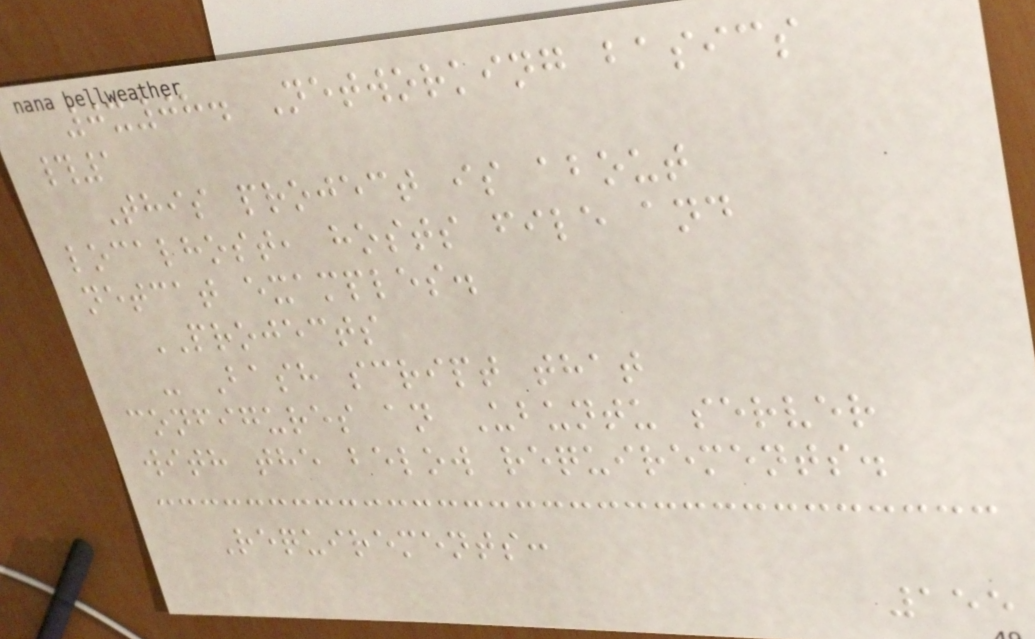0x08. Networking basics
#1
This project is about
localhost, hosts file and
netcat examples.
PROJECTS
- Bash script that
configures an Ubuntu server
with the below requirements.
Requirements:
155
